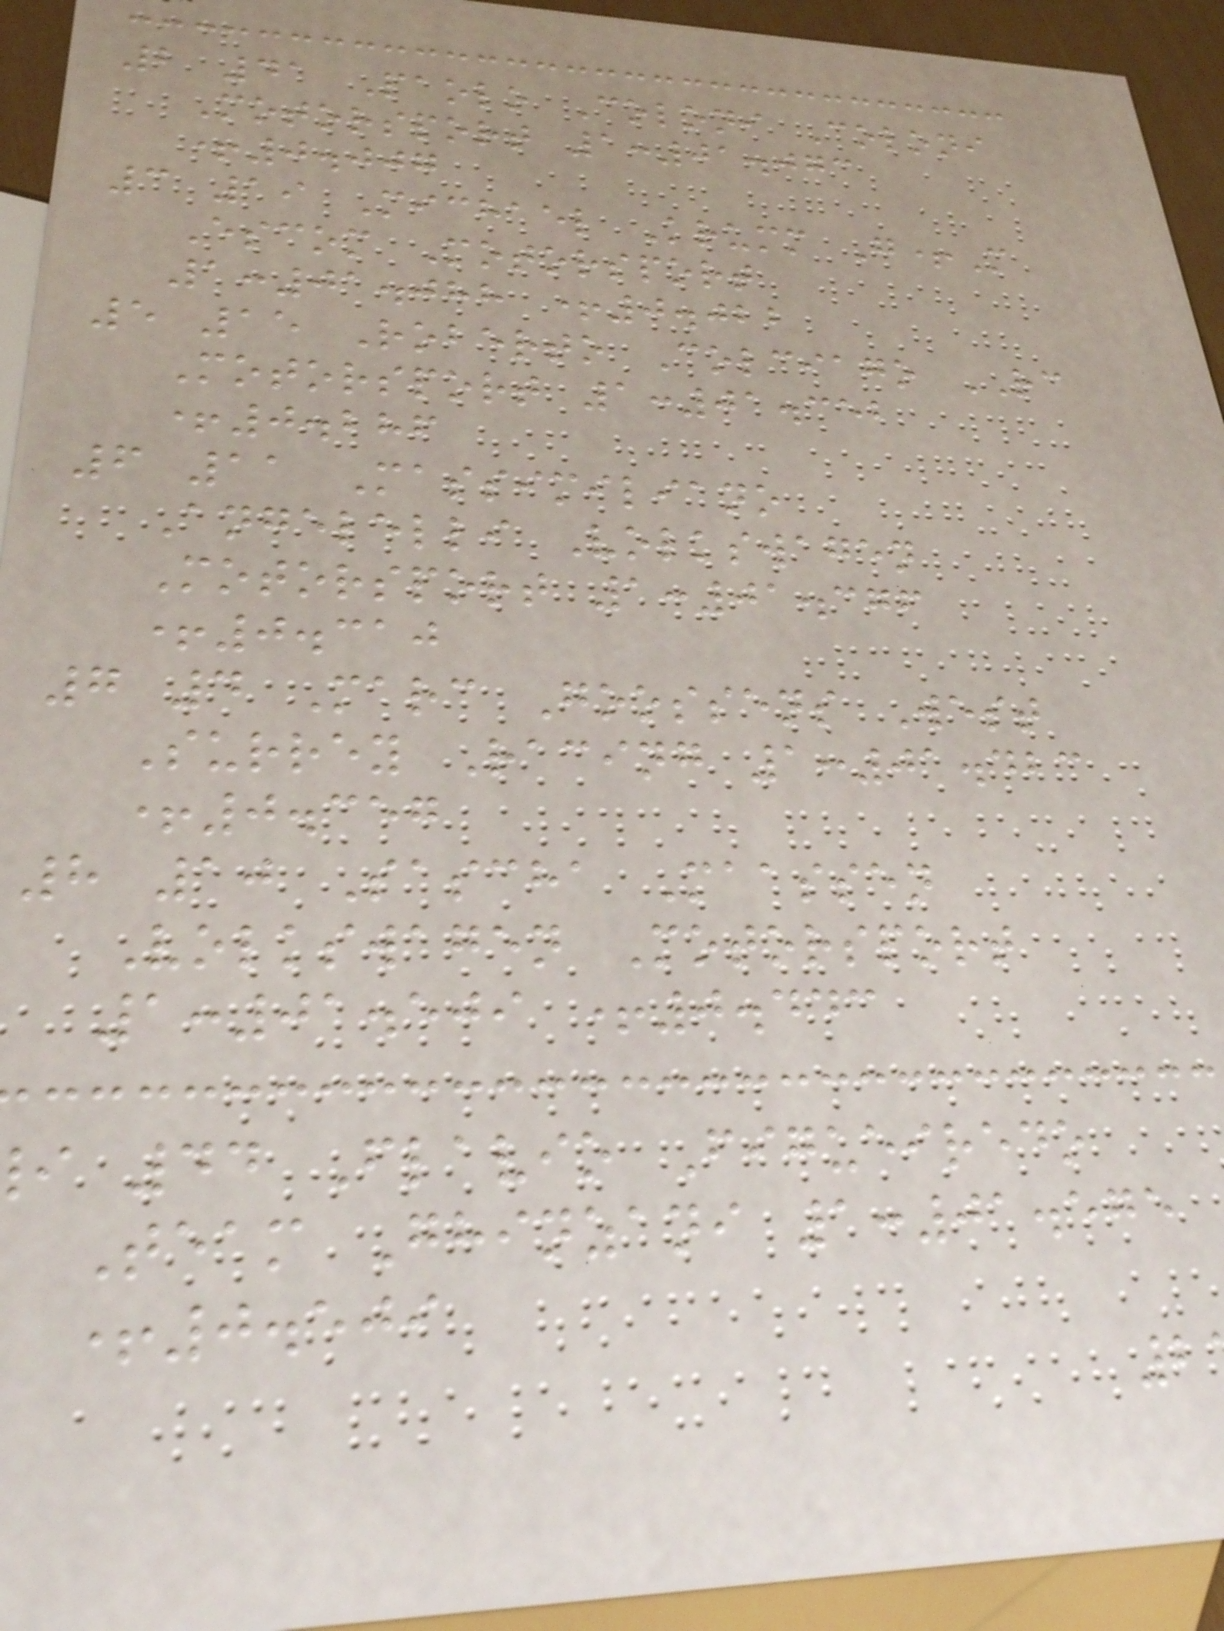2 41 Paolo Coloni Coloni
Motorsport 1:01.073
+0.007
3 19 Michael Krumm G+M
Escom Motorsport
1:01.088 +0.022
5 15 Roberto Colciago RC
Motorsport 1:01.352
+0.286
6 11 Massimiliano
Angelelli Volkswagen
Motorsport 1:01.376
+0.310
7 4 Marc Goossens West
Surrey Racing 1:01.423
+0.357
8 10 Sascha Maassen
Volkswagen Motorsport
1:01.509 +0.443
i 44 Flavio Figueiredo
Team Ghinzani 1:01.575
+0.509
